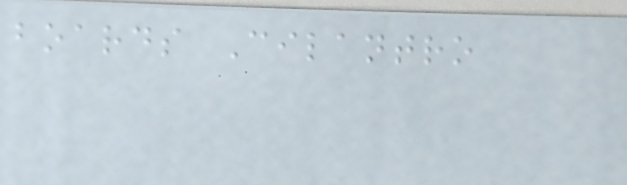boards Cilantro
